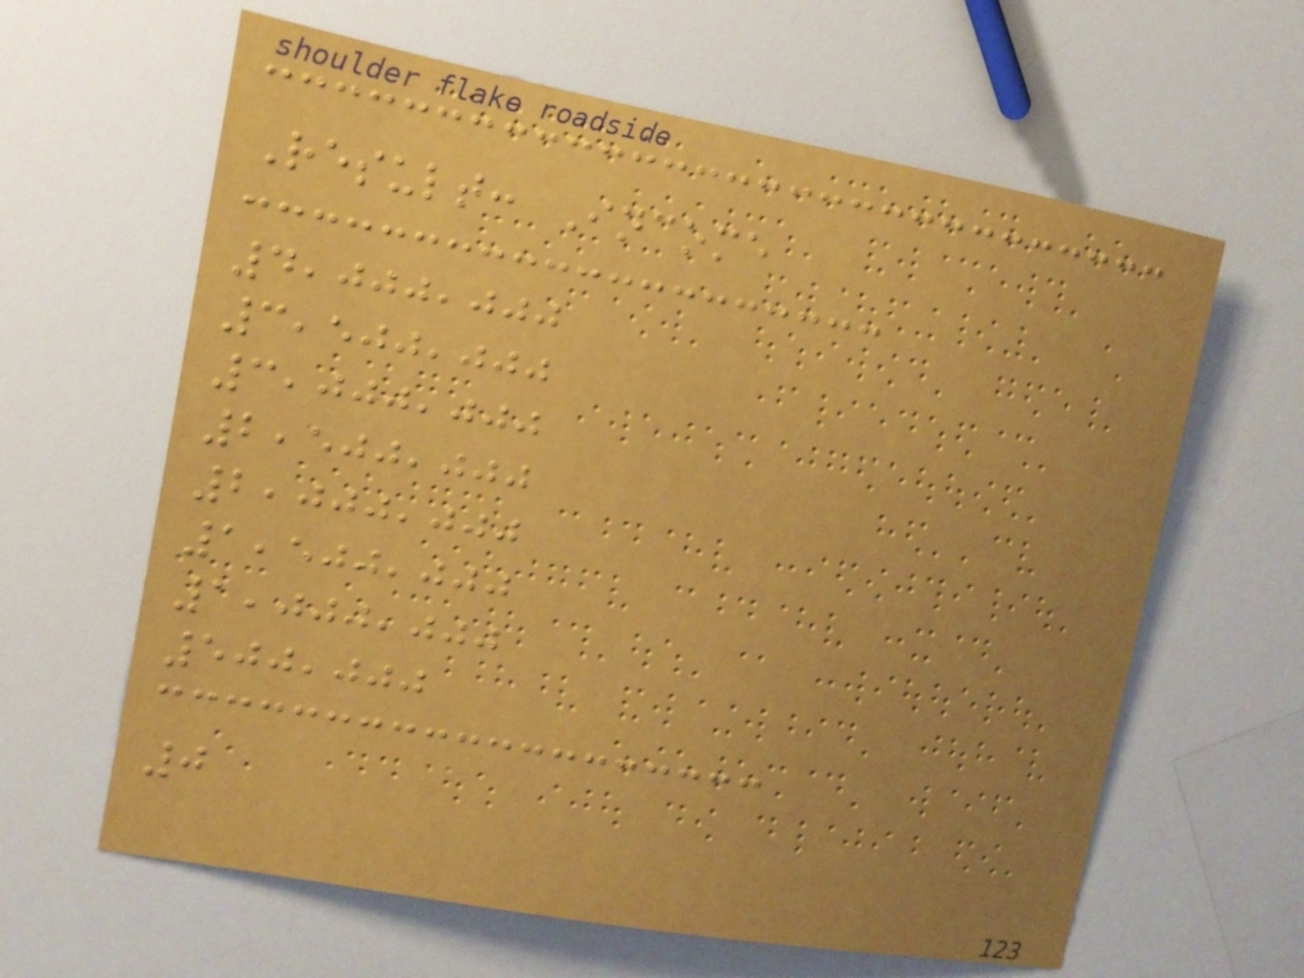Result: Income
4,000,000
3,500,000
3,000,000
2,500,000
2,000,000
1,500,000
1,000,000
500,000
0
